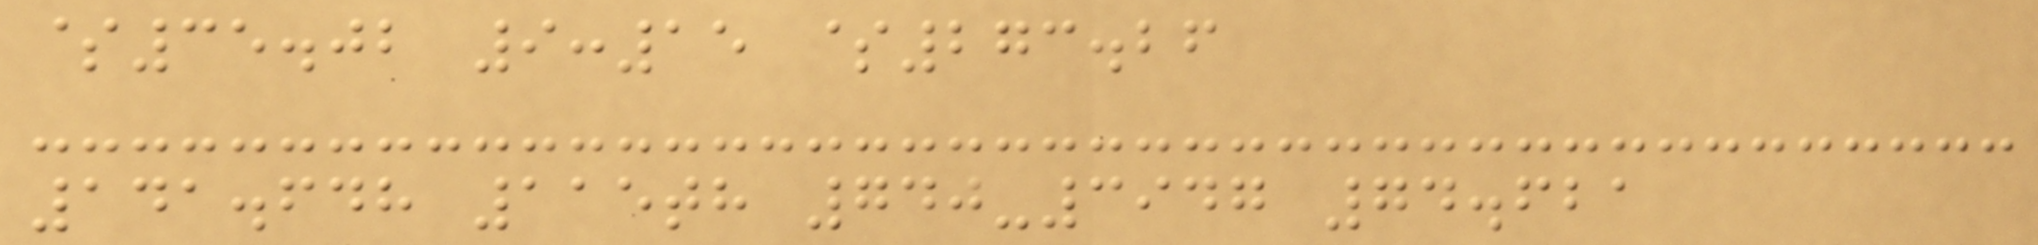$35.02 9:15 $273.26
141.648 115th 740-3947 74.621
